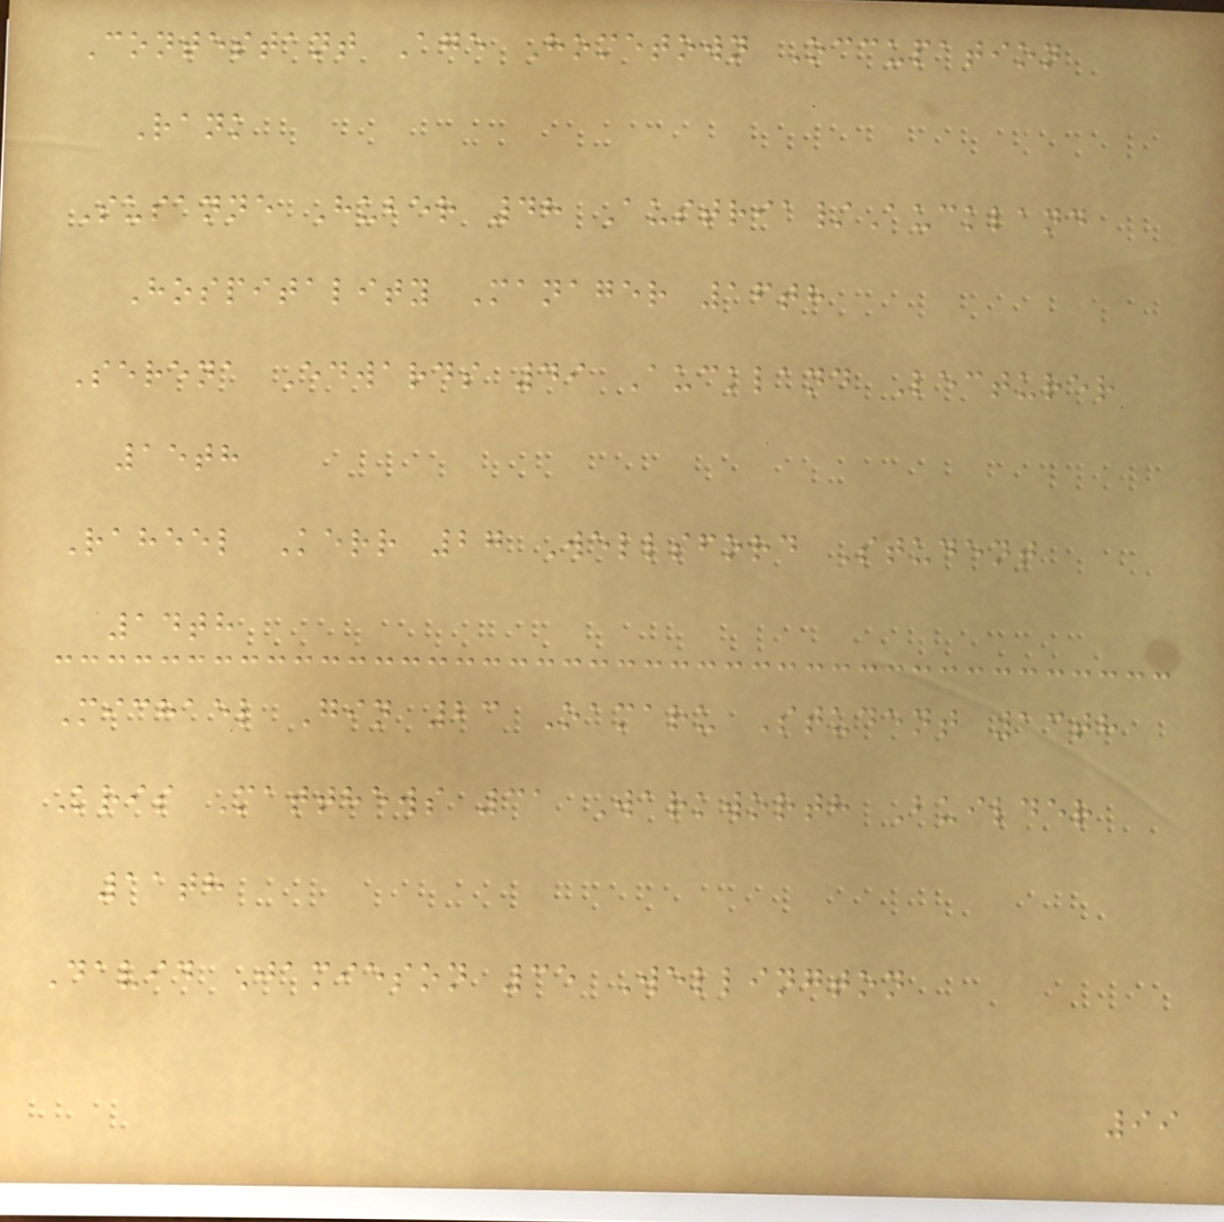Contestant Age Hometown Occupation
Rank
Susanne Huber 48 Austria/Auckland
Hospitality Manager 16th
Serena Edwards 49 Auckland Lecturer
15th
Raheel Kerr 27 Wellsford Student
14th
Michael Gin 23 Oamaru Student 13th
Kris Matthews 31 Warkworth Builder
11th
David Jamieson 35 Wellington
99
